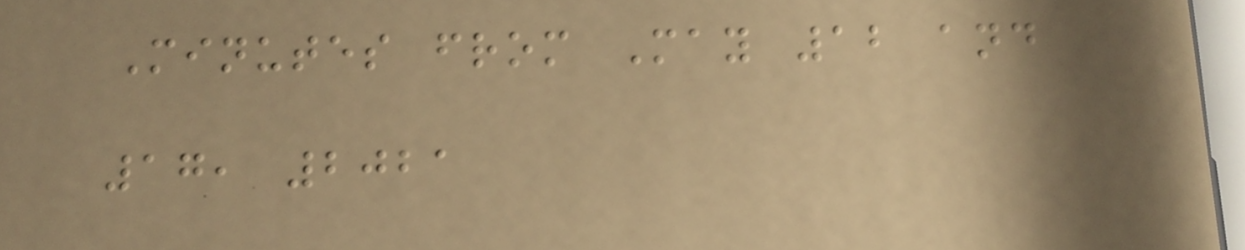Minutes from May 12 and
17, 2021
